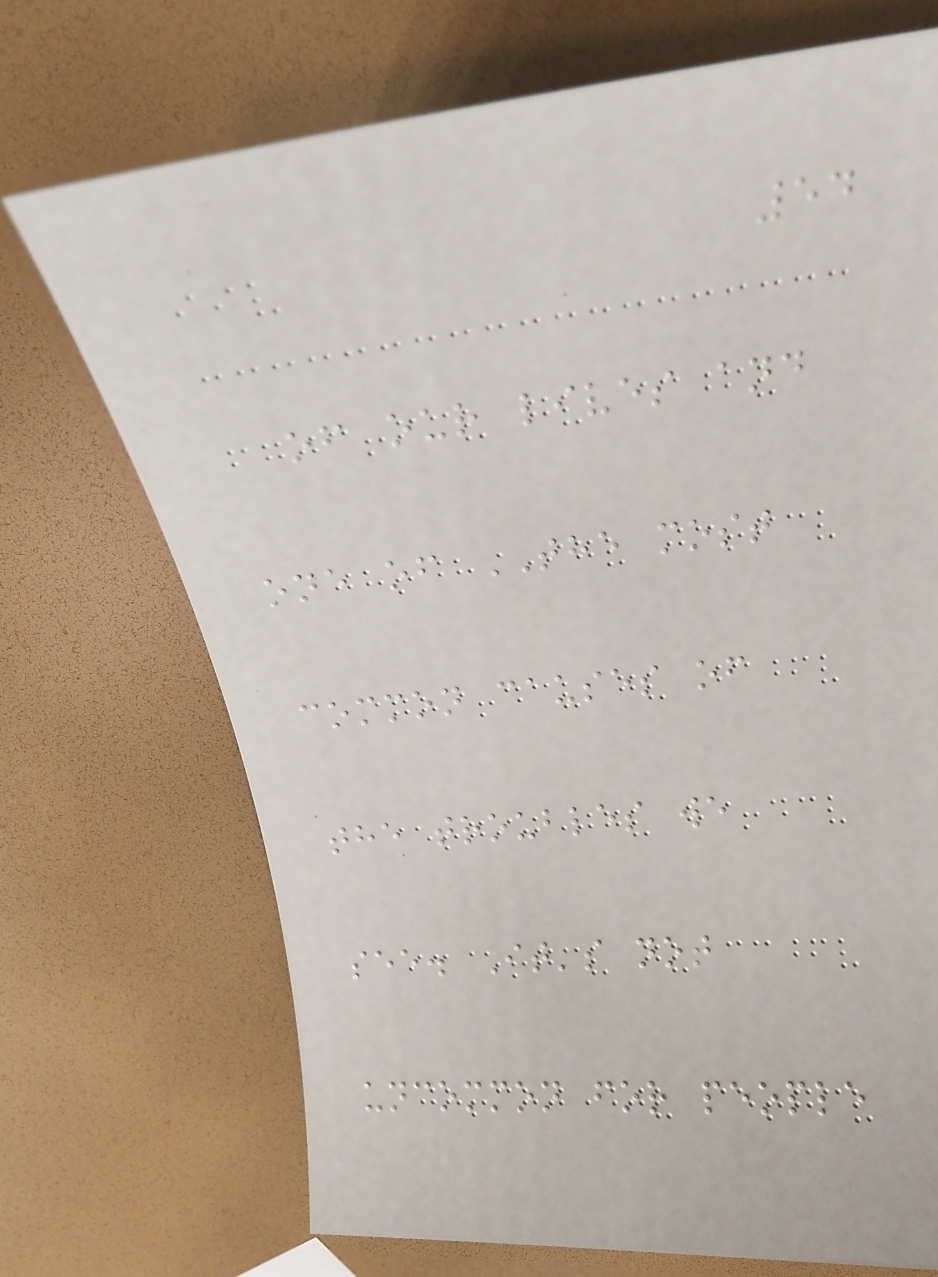54
of our lives and
one of THE most
common causes of
the troubles we
see. It's not
uncommon for people
